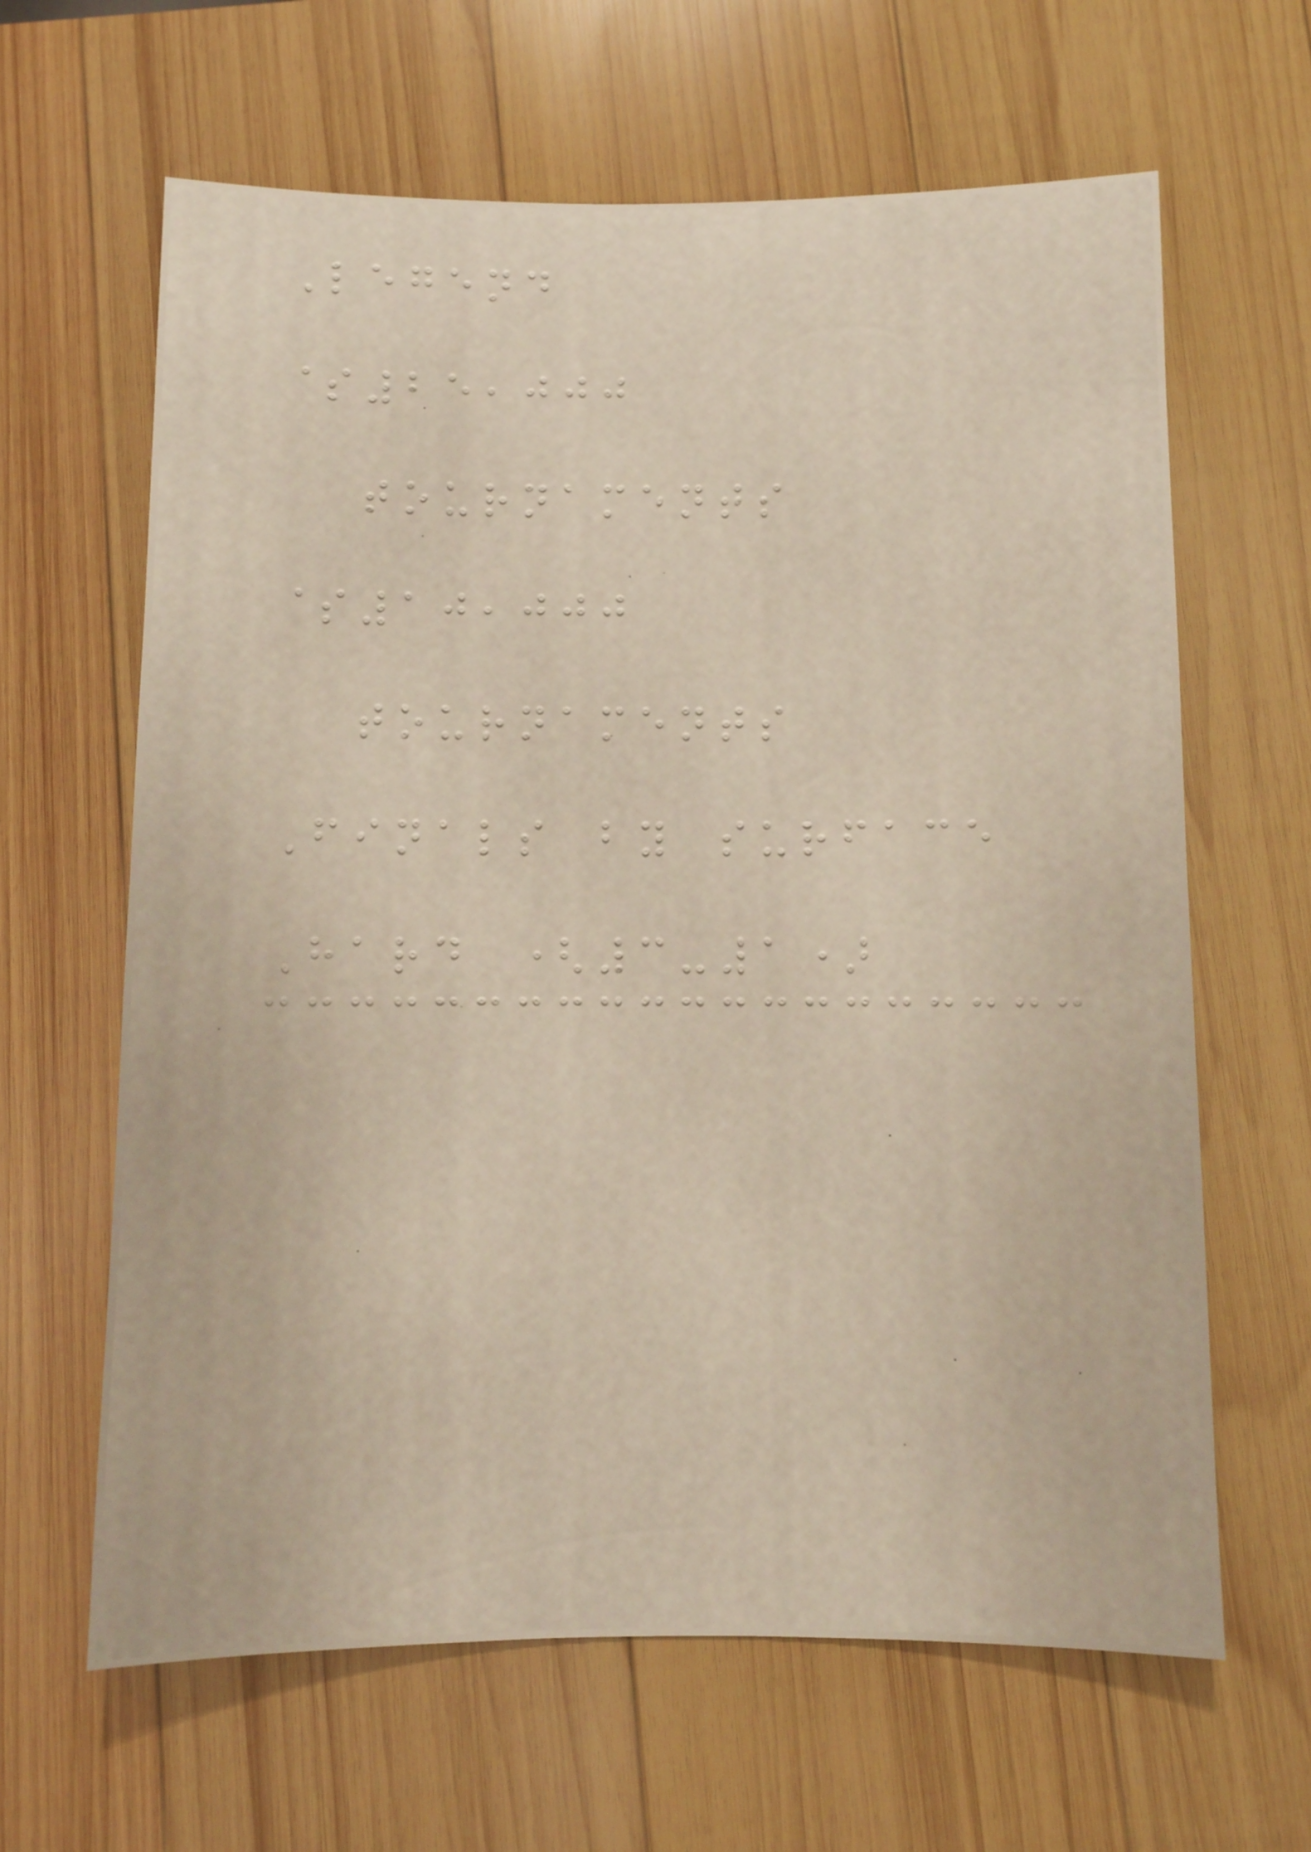Legend
$25,000
tournaments
$10,000
tournaments
Finals by surface
Hard (3-1)
